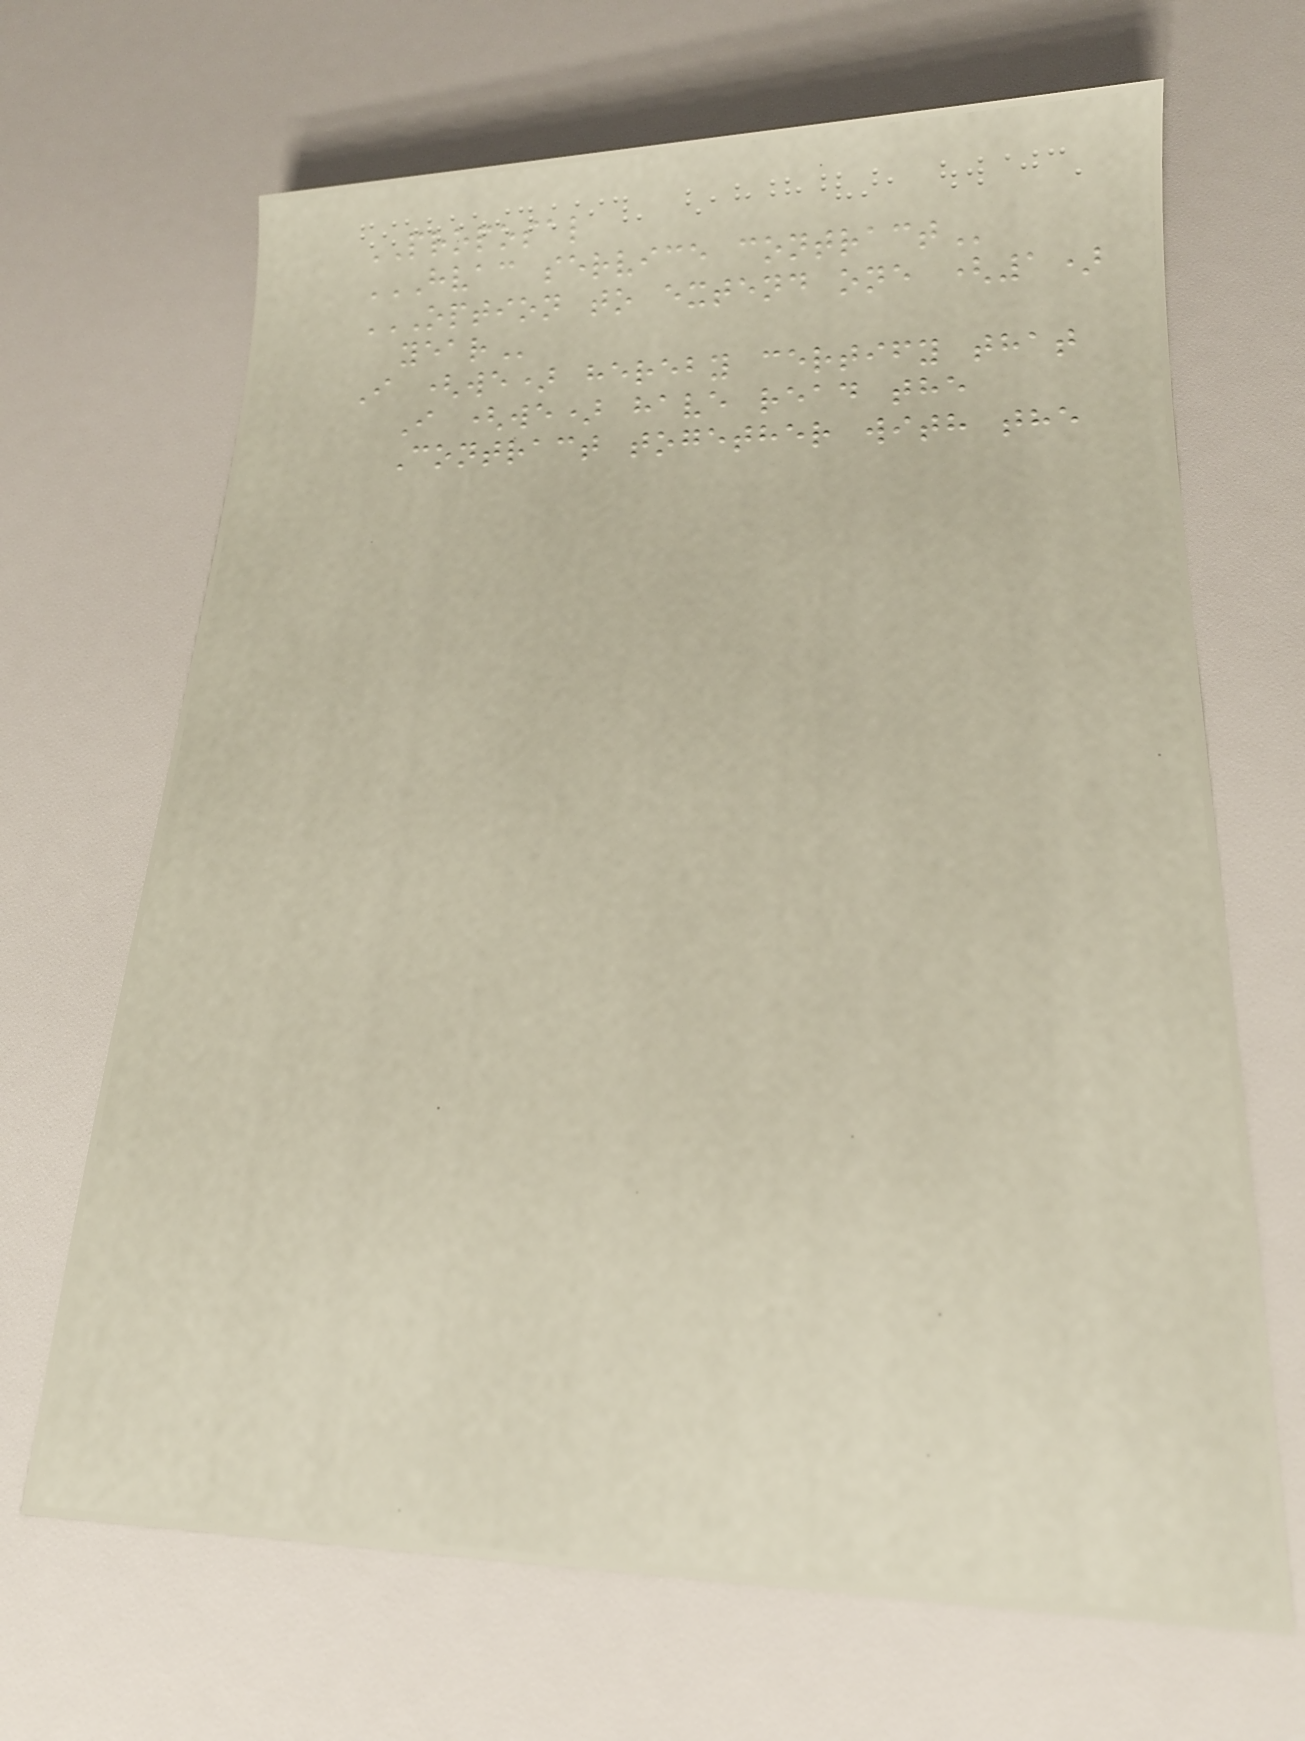PROPOSAL
HVAC SERVICE CONTRACT
OPTION TO EXTEND ONE (1)
YEAR
I (we) hereby certify that
I (we) have read the
Contract together with the
